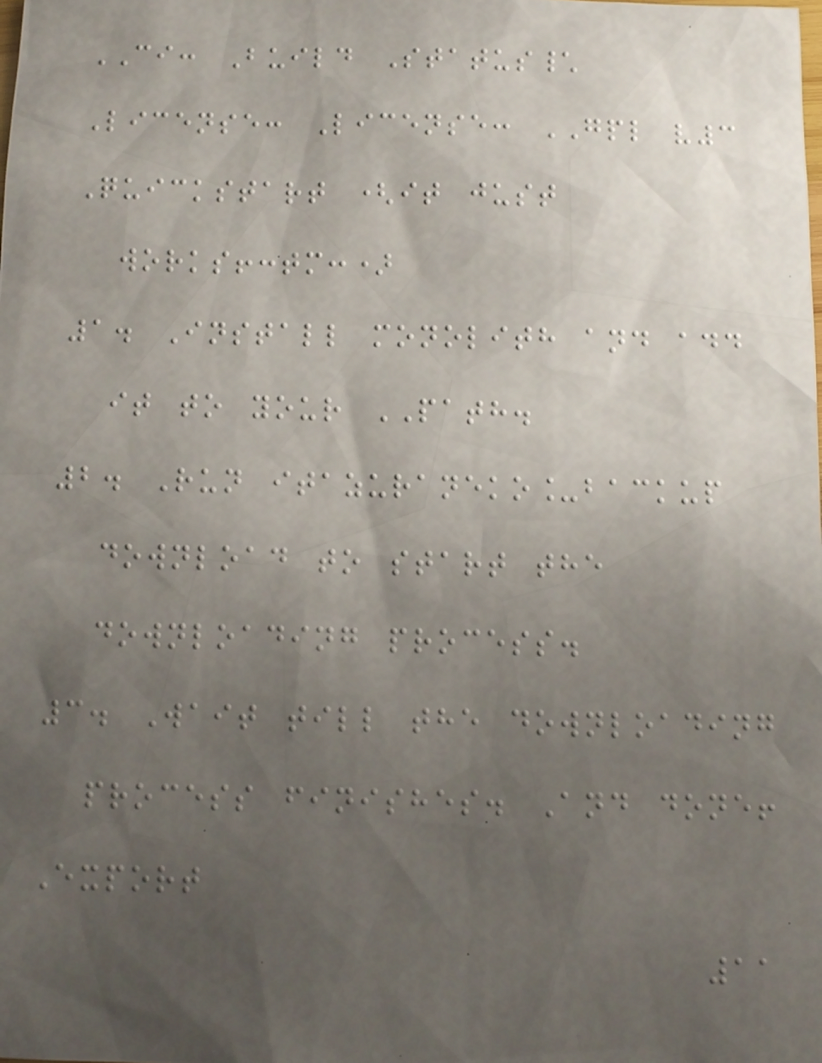CI: Build Status\
License: License: GPL v3
Quickstart (it just
works!:tm:)
1. Install monolith and add
it to your PATH.
2. Run itazuraneko_backup
download to start the
downloading process.
3. Wait till the downloading
process finishes. And done!
Export
11
